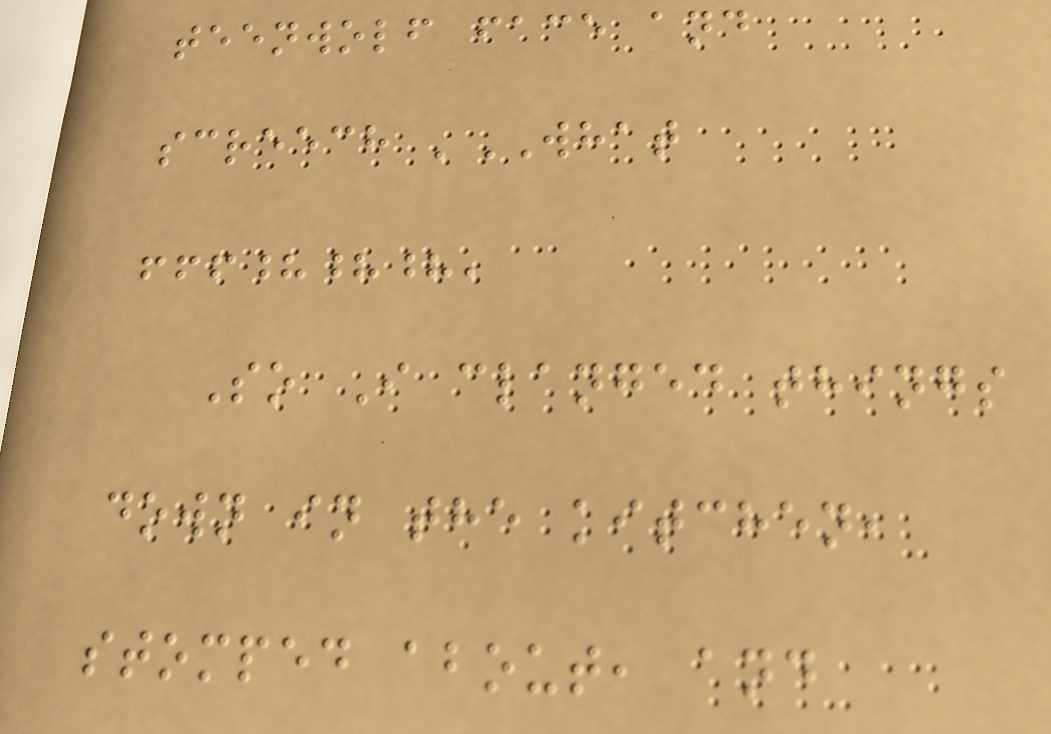teenwolf face and
screech 'WHAT
!!!???'
So I clanged things
down in the kitchen,
stomped about, and
